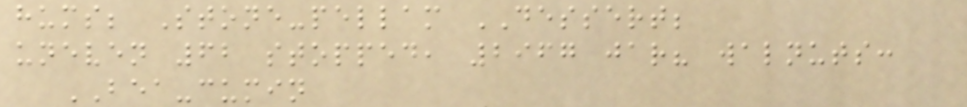hums; Stone-pellam DESSERT;
uneven 62 stopped, 2967 jar? walnuts:
BEA-cumin
